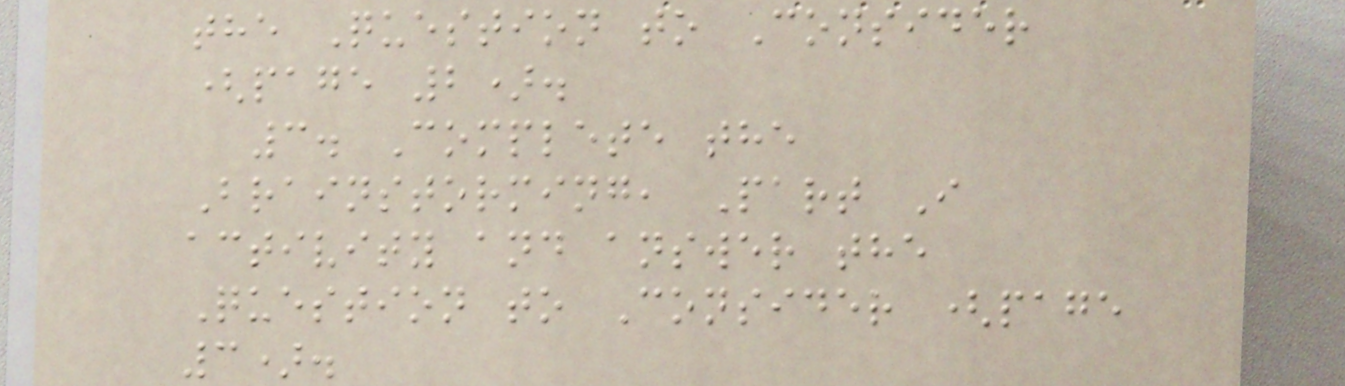the Question to Consider
(page 2).
3. Complete the
Brainstorming, Part I
activity and answer the
Question to Consider (page
3).
